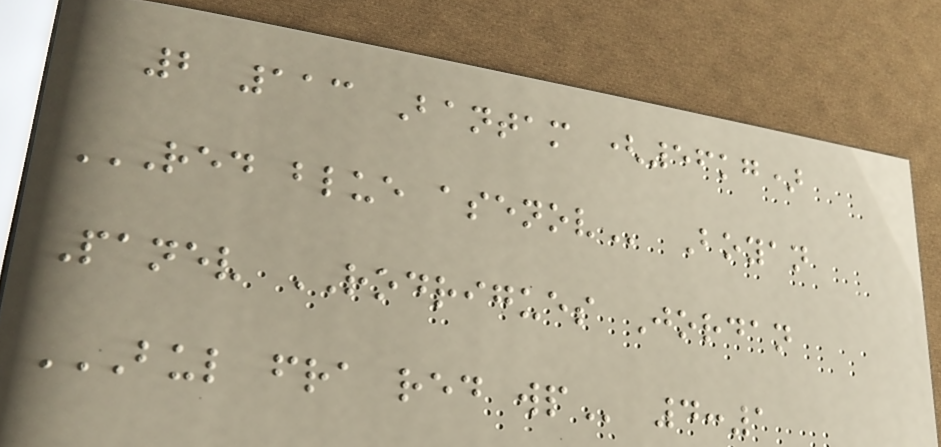2 113 Bantam (56kg)
RED BLUE ASENOV Boyan
Panev RODRIGUES Jordan
BUL FRA RED WP 4:1
